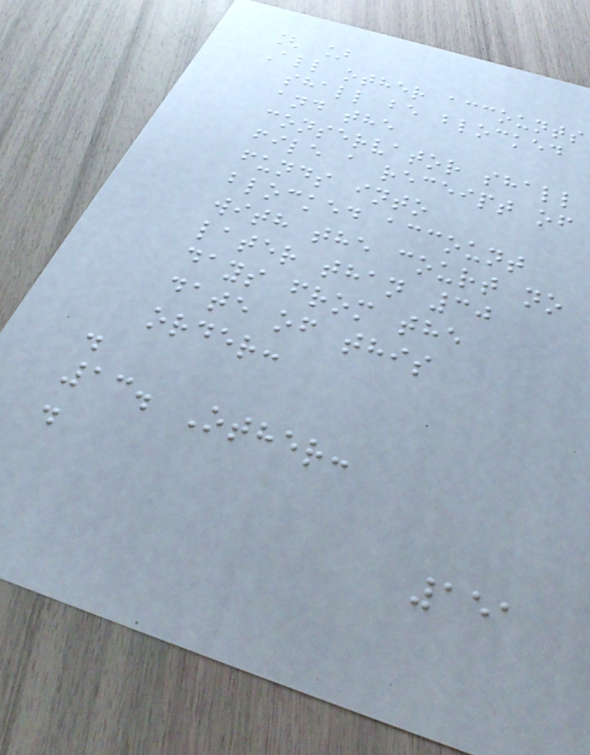[ ]
All other accounts
shall be blocked
and the
conservator shall
file a receipt of
funds into
blocked account
with the court no
later than 30
days from the
date of this
order:
.
13. Other:
.
151
